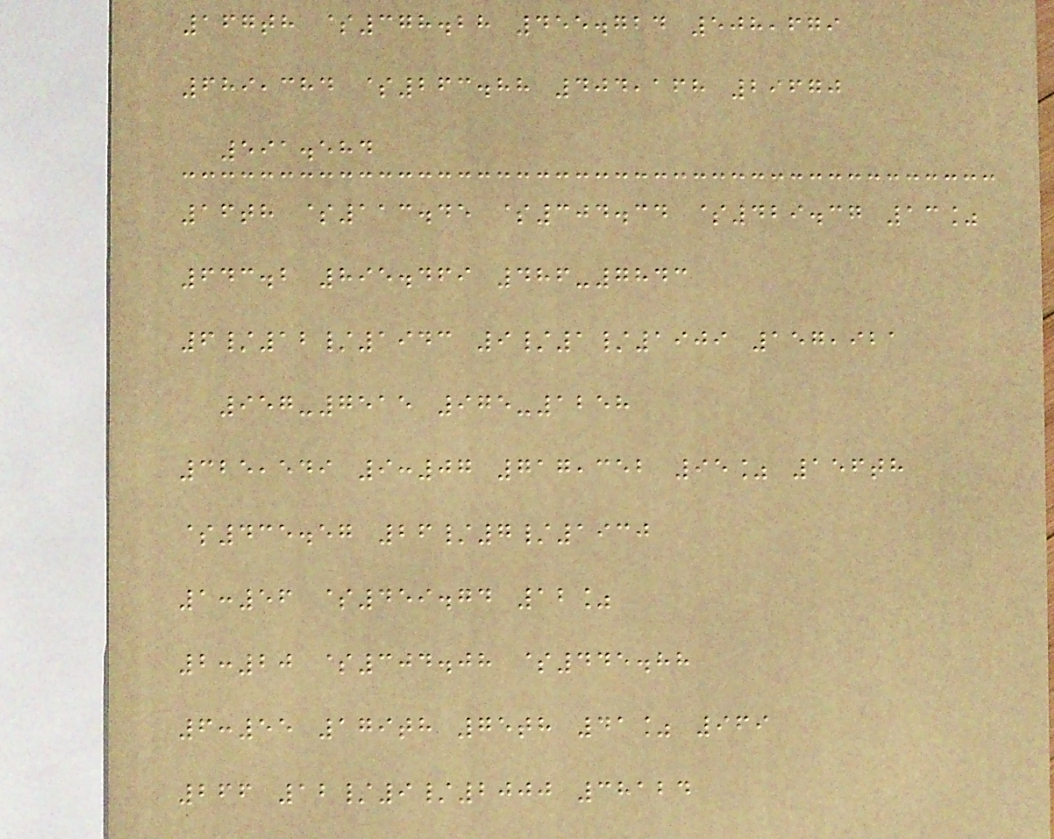167th $378.28 455.724 508,679
689,384 $263.88 404,168 29670
591.584
16th $113.45 $304.34 $429.37 13%
643.2 895.469 486-7843
6/12/1943 9/1/1909 157,921
957-7515 975-1258
325,549 9:07 717,352 95% 156th
$435.57 26/7/1930
1:56 $459.74 12%
2:20 $304.08 $445.88
6:55 179th 75th 41% 969
266 12/9/2000 38124
